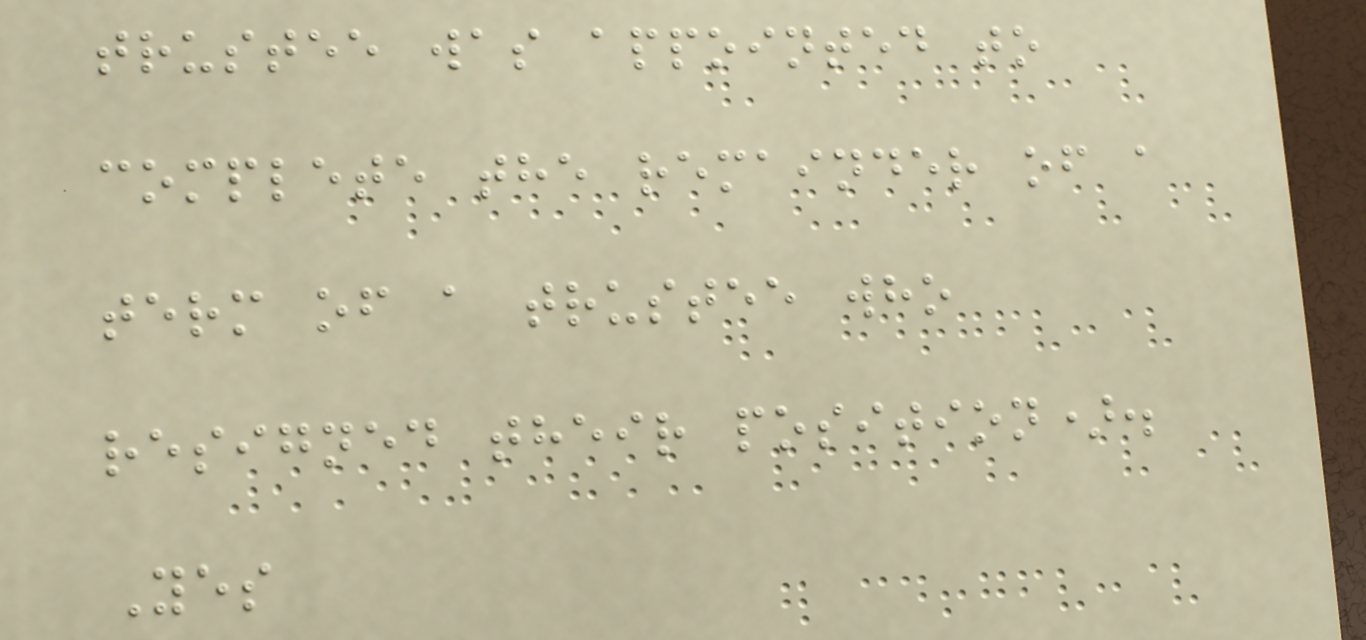trustee was appointed to
complete the remainder of a
term of a trustee who
resigned their position).
Yes
